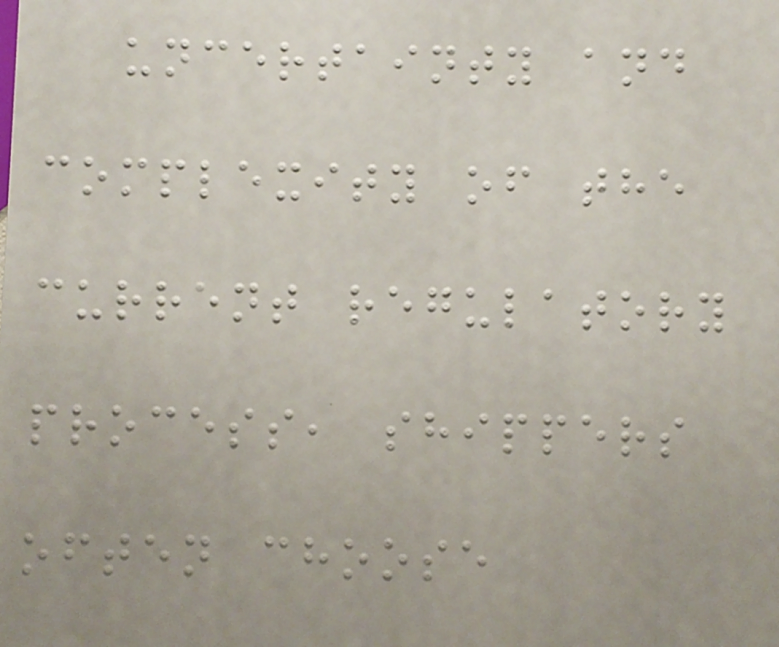uncertainty and
complexity of the
current regulatory
process, shippers
often choose
